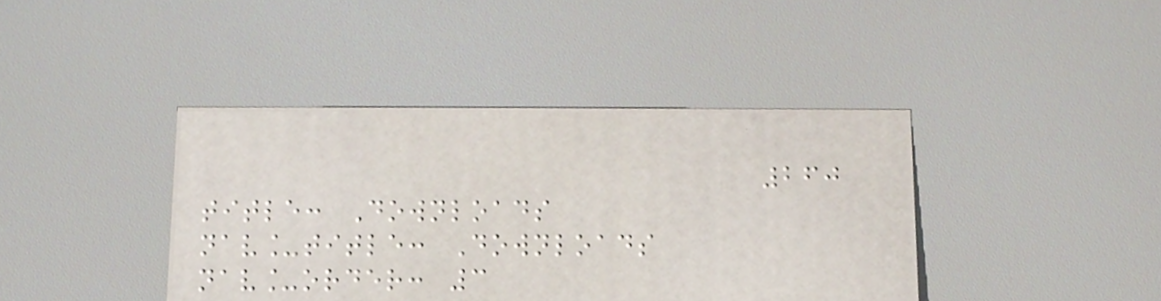260
title: Downloads
nav_title: Downloads
nav_order: 3
